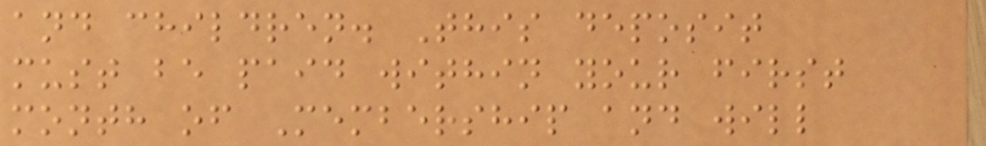and children. This deposit
must be paid within your first
month of Membership and will
